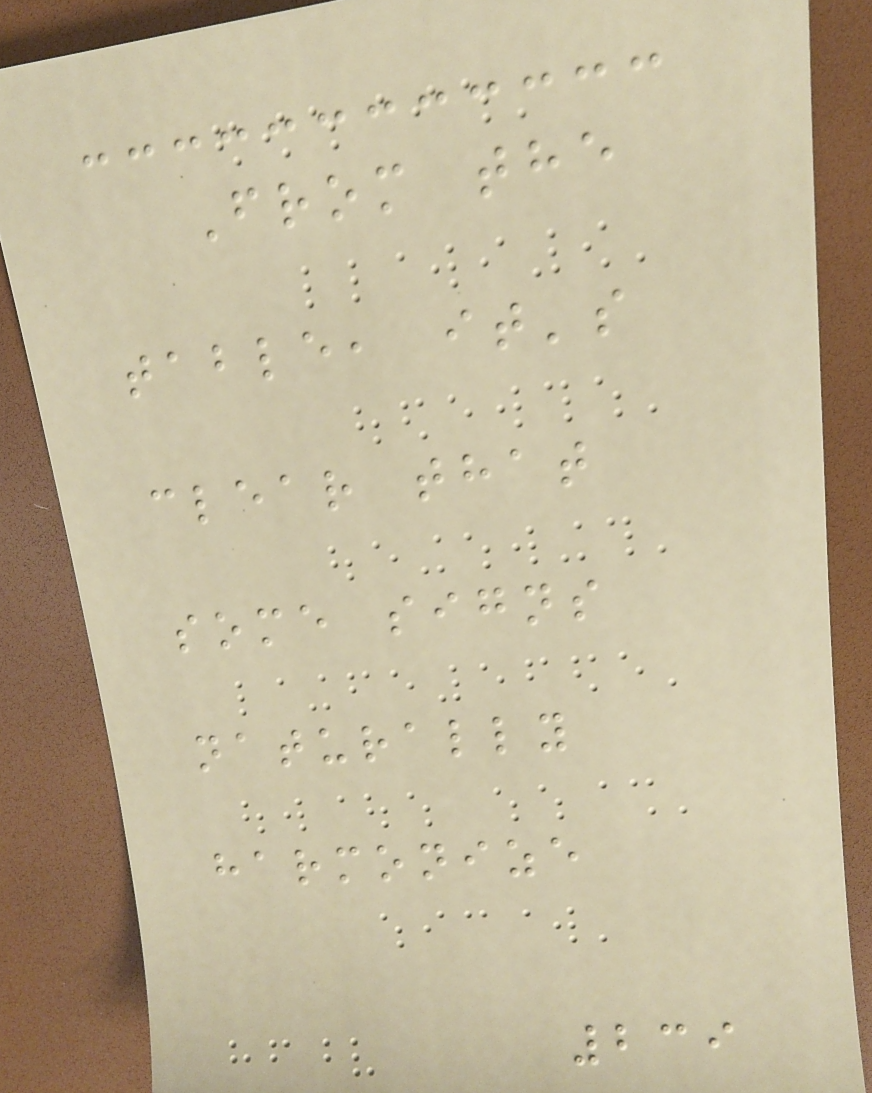From the
table, it's
clear that
some signs
naturally
harmonize
239
